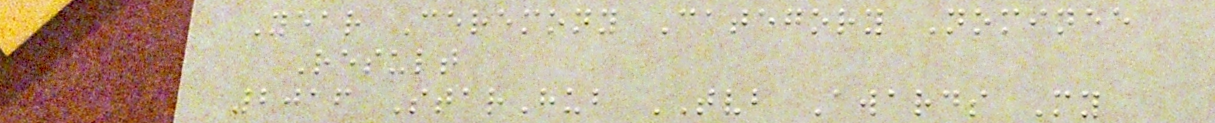Year Ceremony Category Nominee
Result
2016 StarHub TVB Awards My
